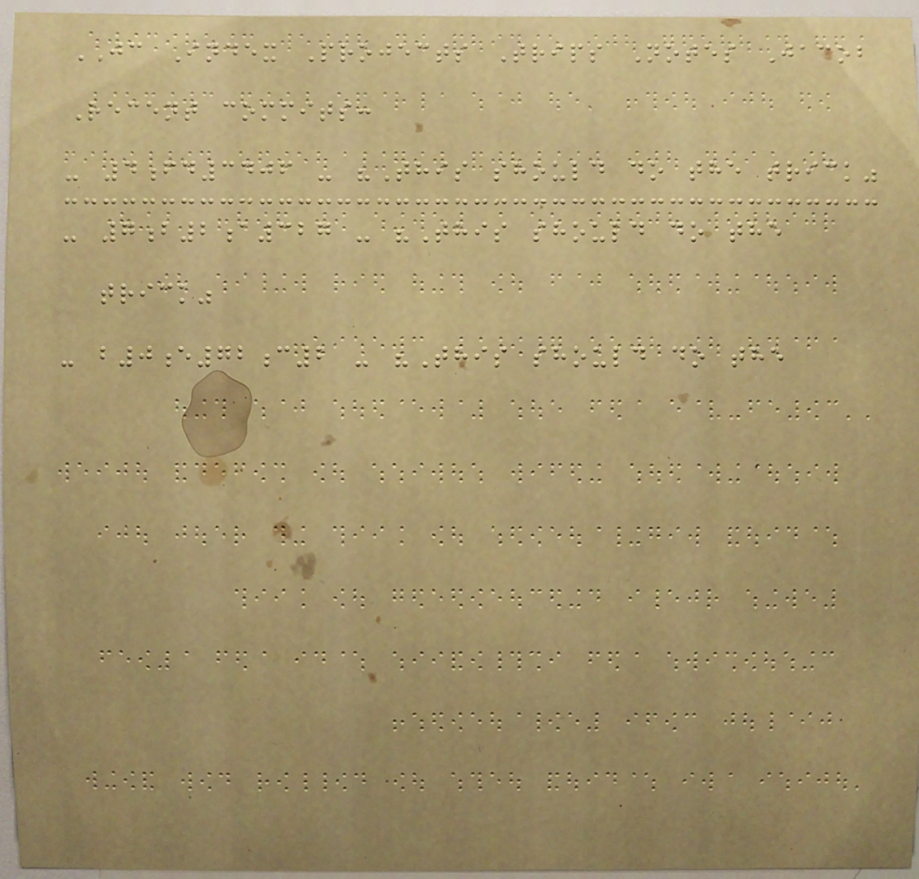JC Index Projects Trips Notes Jacob
Recent commits:
- 4fd3406 - "This should do the trick"
- 7b2a327 - "This should do the
trick"
- b0e72c2 - "This should do the
